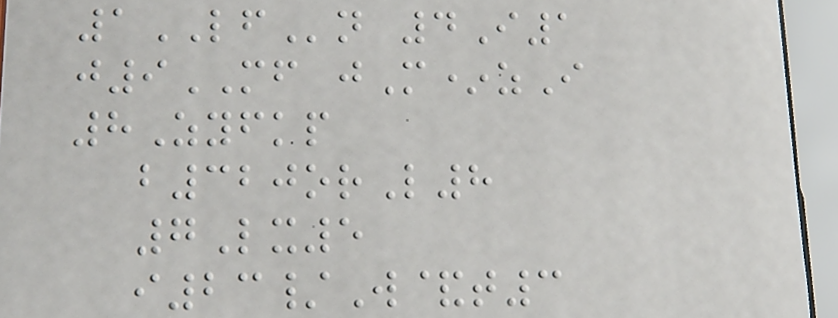1LFn 4I1
j9MF jM*zI
8Zyfkp
b320orL8
7Lx5
i23/W&t3
